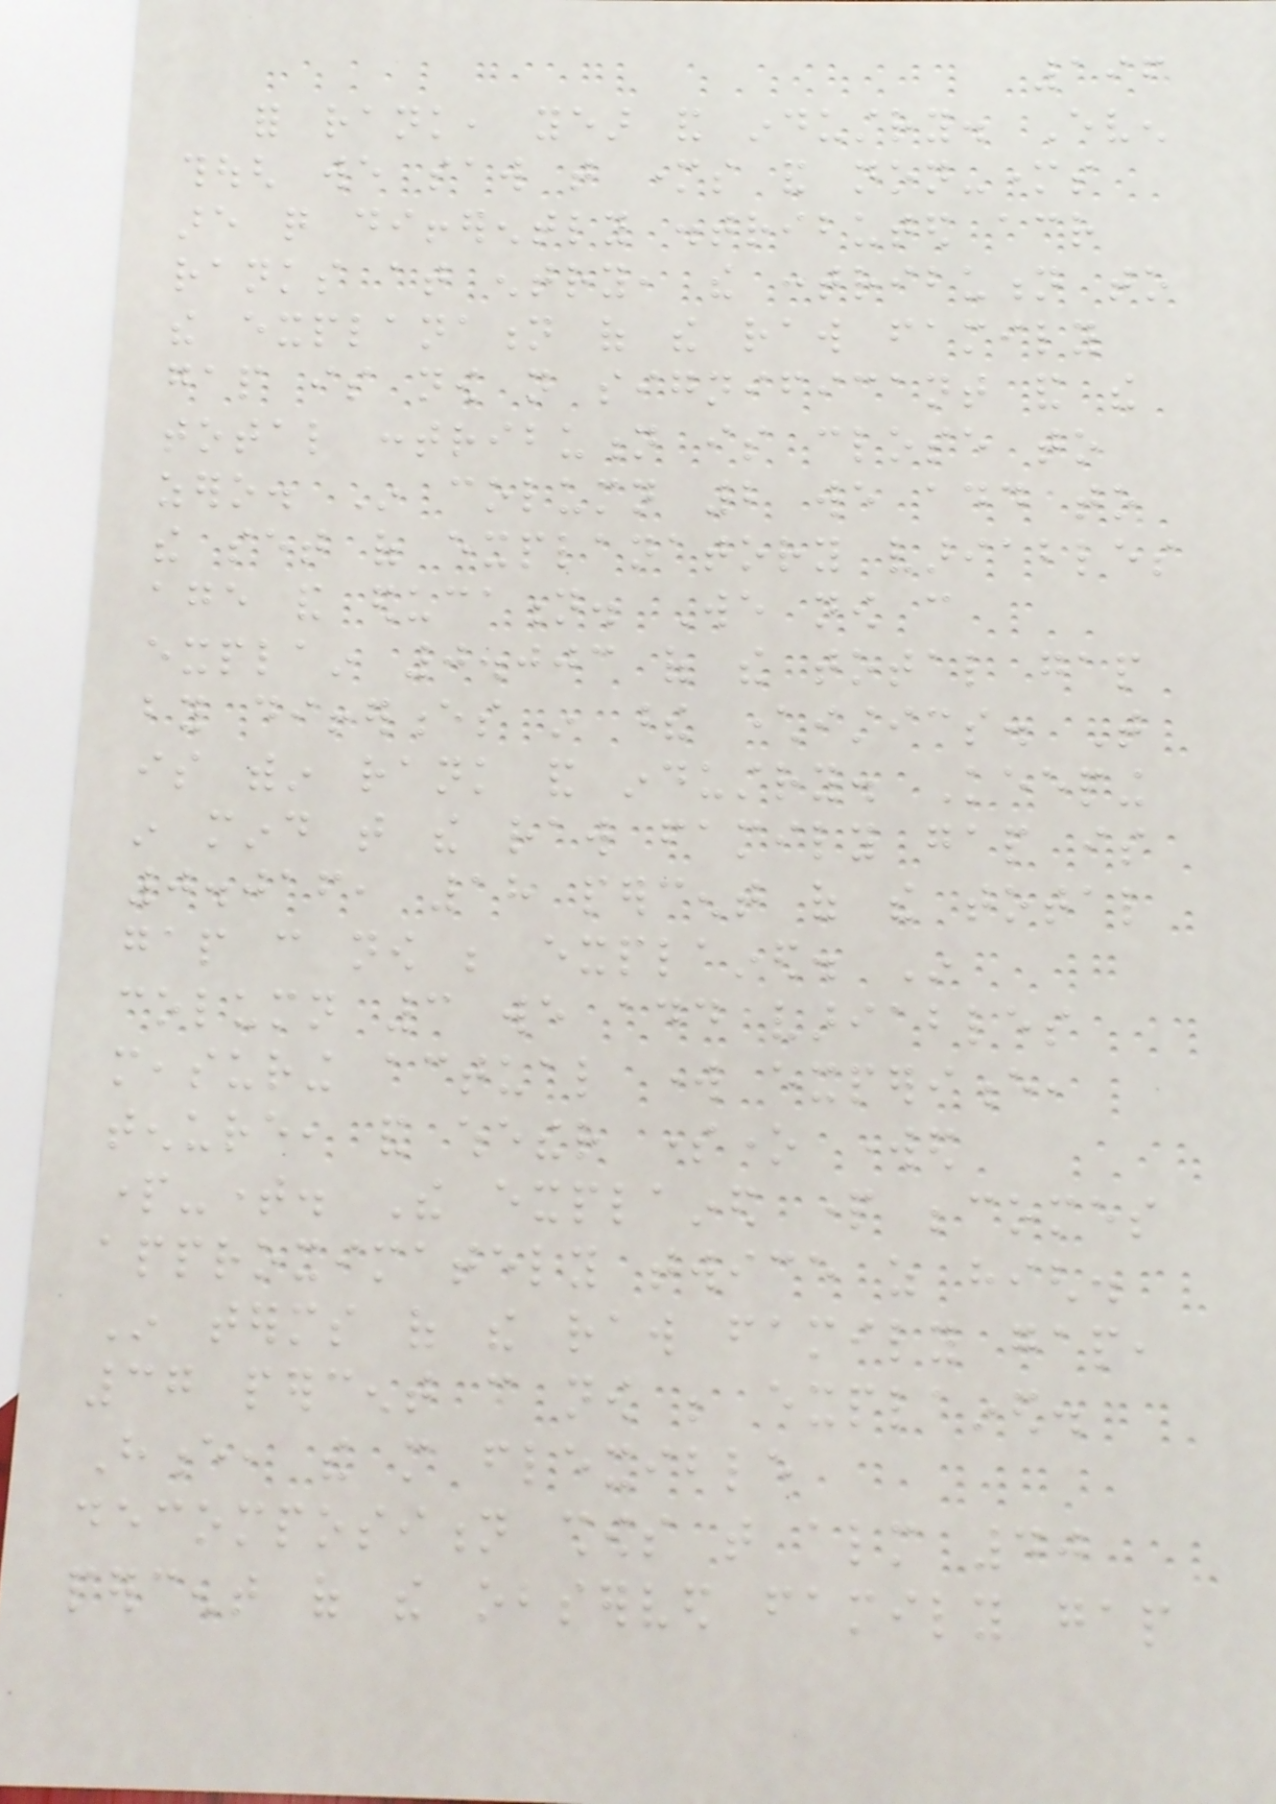196
for rank, year and industry. Even
though we saw that mothers and non-mothers
are quite differently distributed across
ranks at entry, the contribution to
the explanation of the raw family
gap is now not significant and the
total contribution is close to
zero. In column 2 we add to
the set of explanatory variables
age and education. We now can
explain 0.003 of the total gap
by differences in these characteristics. That
is within rank and industry. Keeping
in mind that the raw family gap is
0.016, 18 percent of the total
gap can now be explained. In
column 3 we add variables
measuring actual work experience,
tenure, and whether someone worked
part-time. The explained part becomes
approximately twice as high.
In terms of the raw family gap,
37 percent can now be explained.
Hence, the more flexible
decomposition shows that almost 40
percent of the observed family gap
